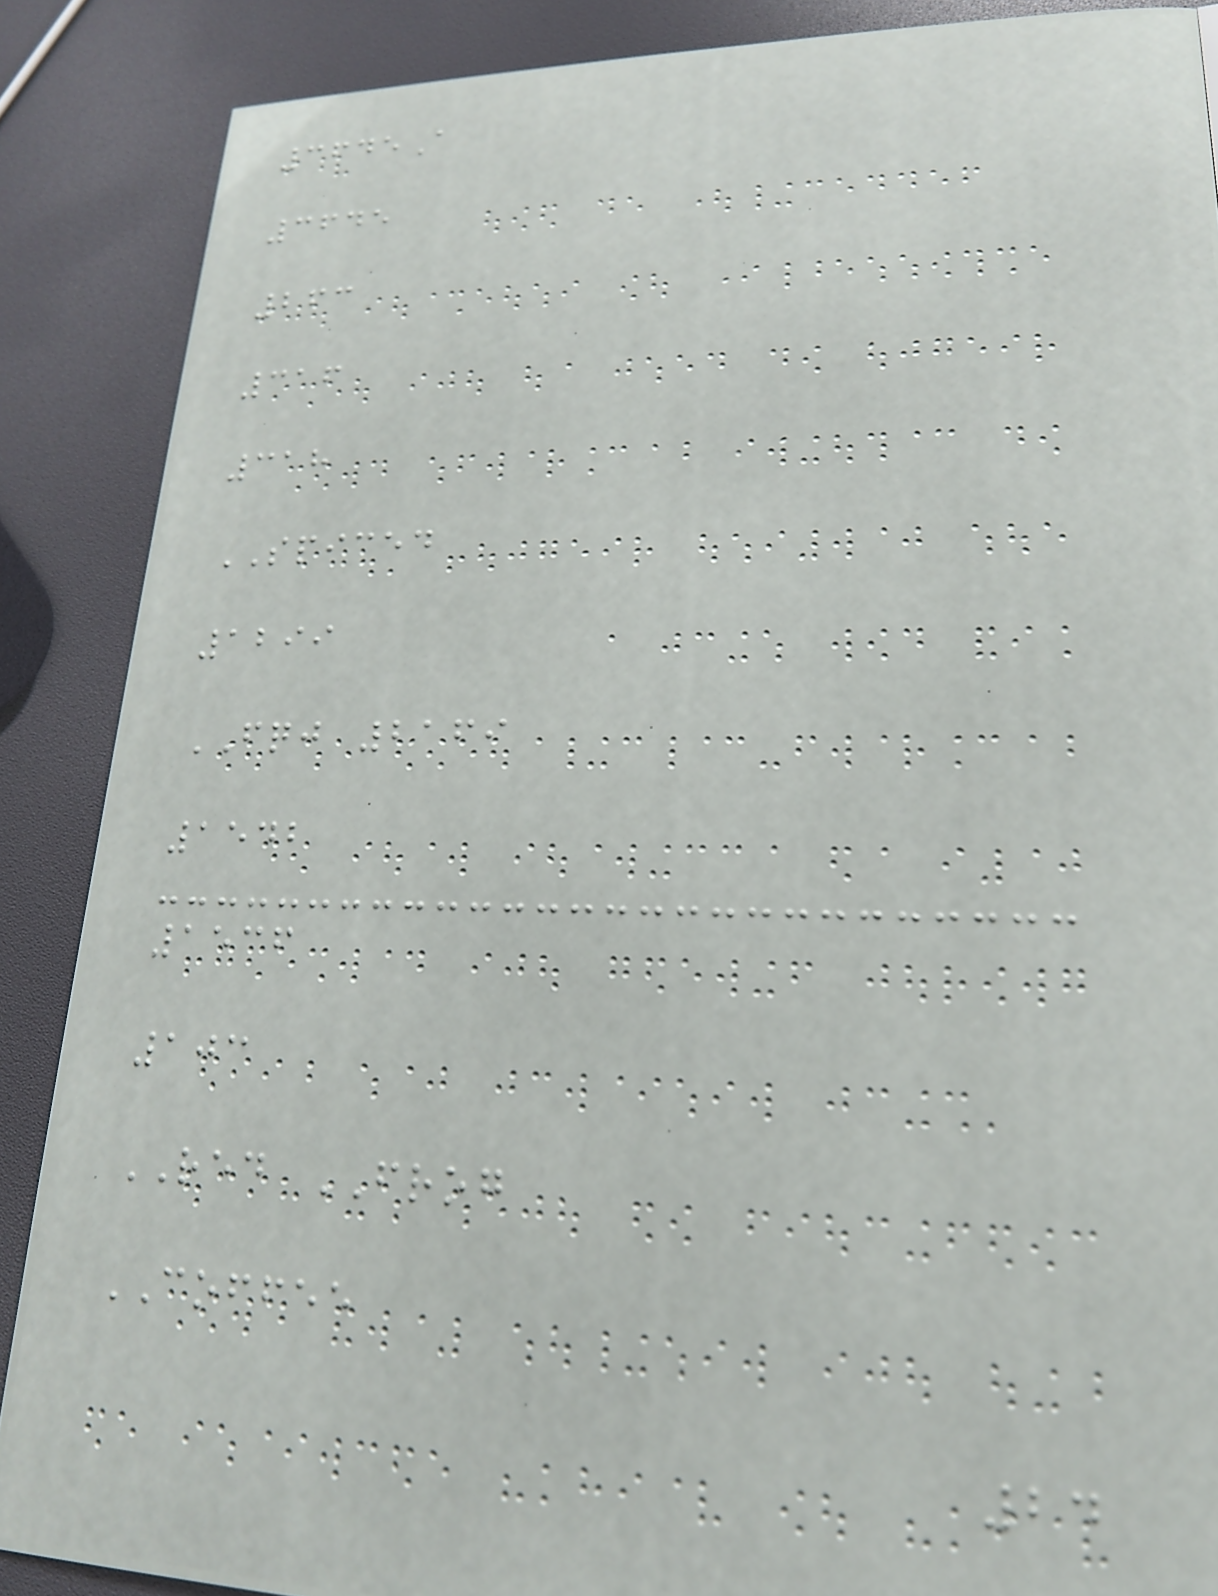3645A
3645
263
316
318
SPICED
1299
FQJ 2169
1542
1536
103
RED FROG
COFFEE
24
